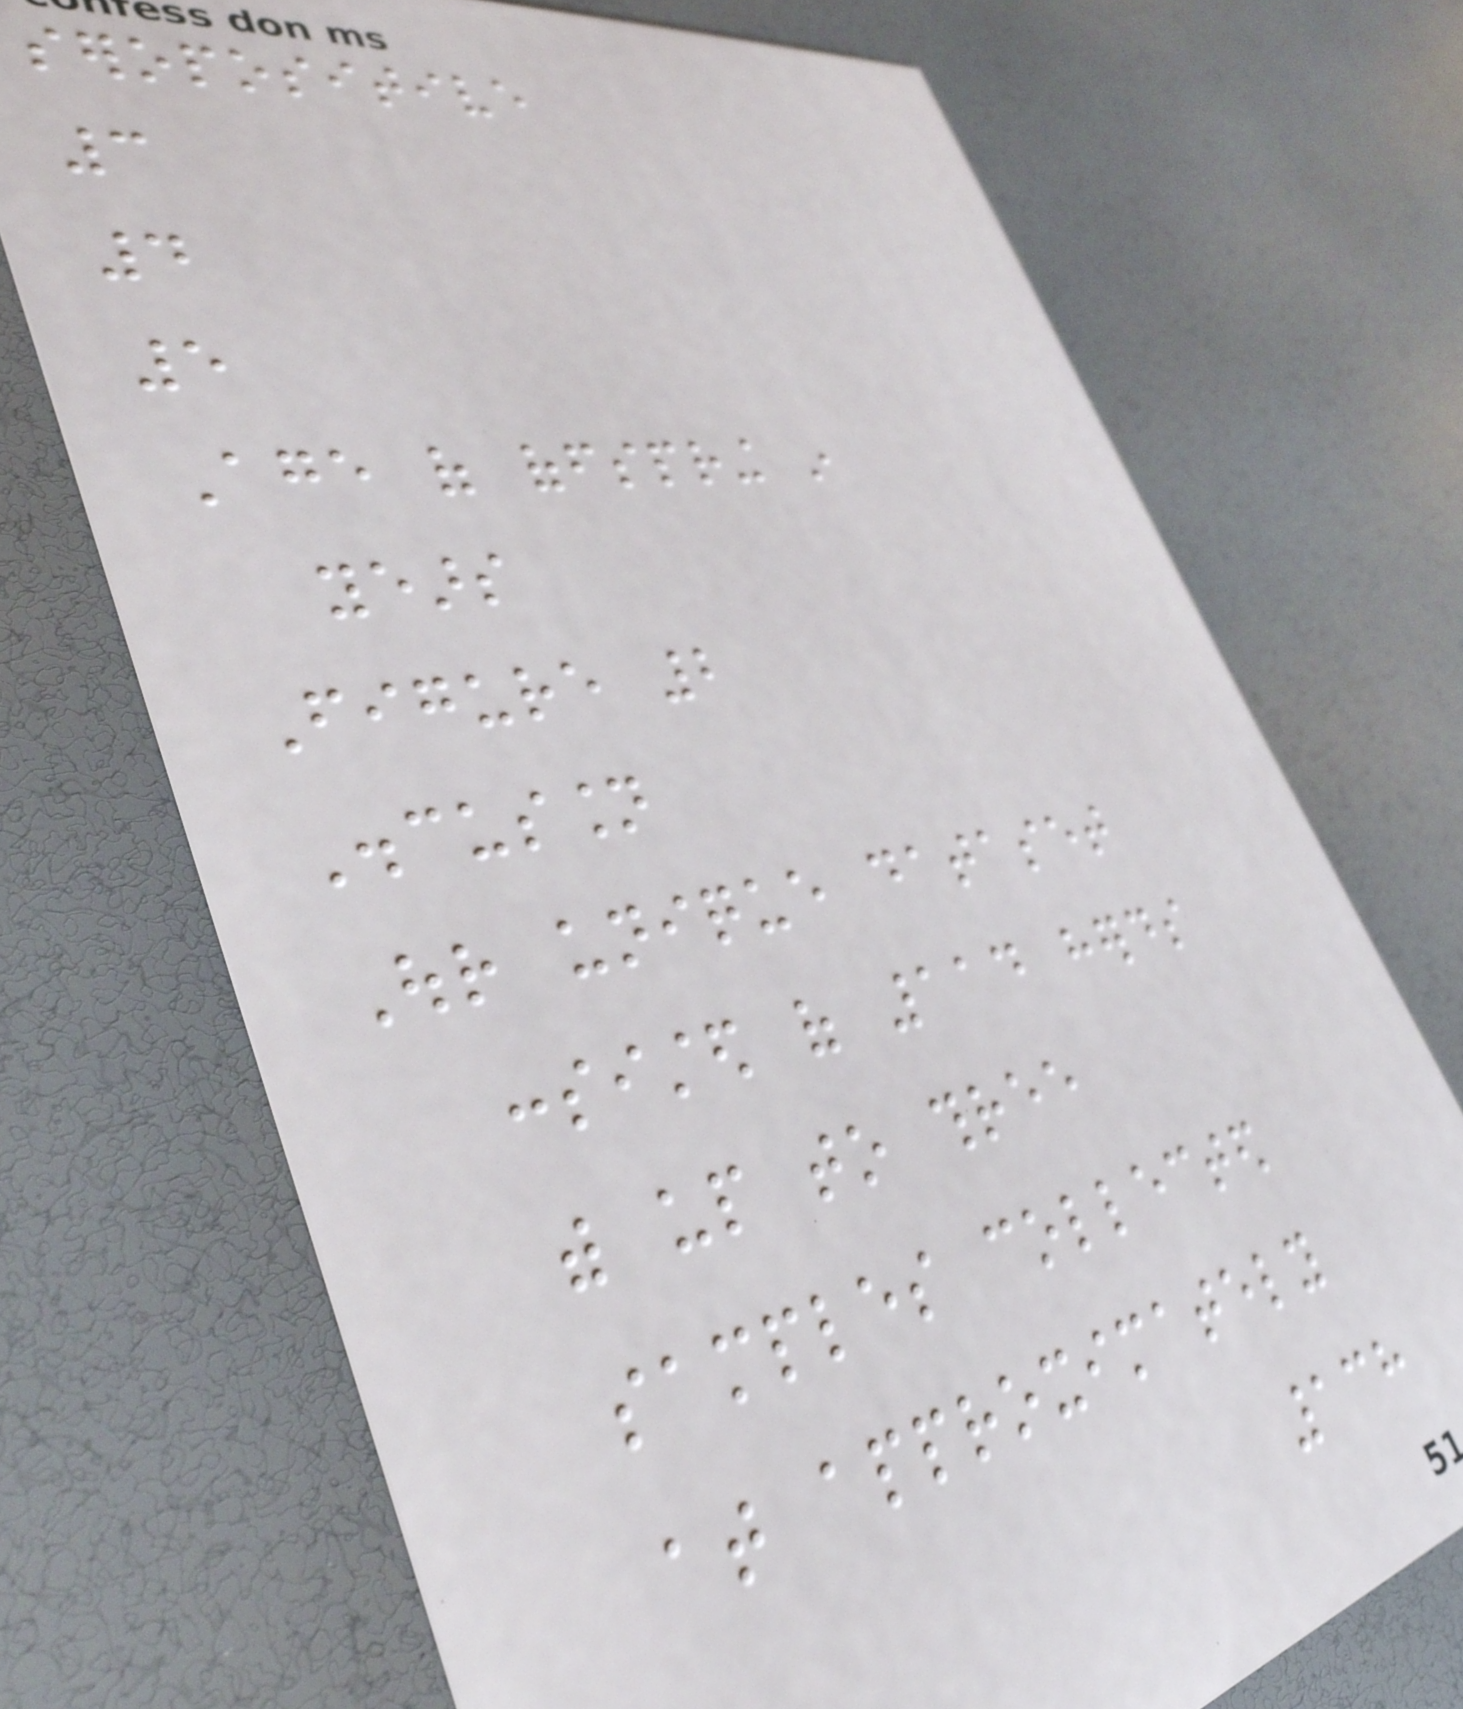seropositive
3
4
5
Age of offspring in
years
Figure 2
Discussion
Our unique dataset
consisted of 114 herds
with up to three
samples collected
at approximately
138
